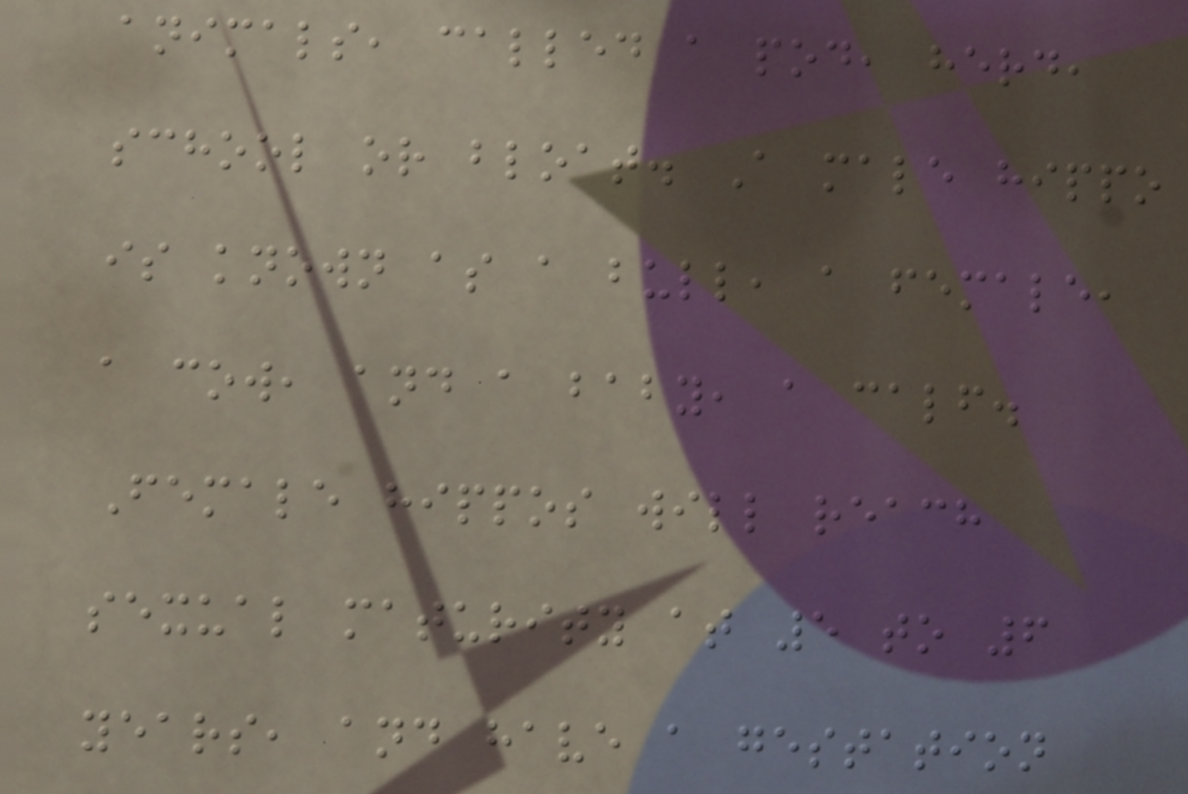animals, called a pod, herd,
school or bloat. A male hippo
is known as a bull, a female,
a cow, and a baby, a calf.
Female hippos will reach
sexual maturity at 5 to 6
years, and have a gestation
